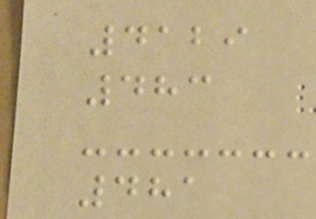4129
483
481
